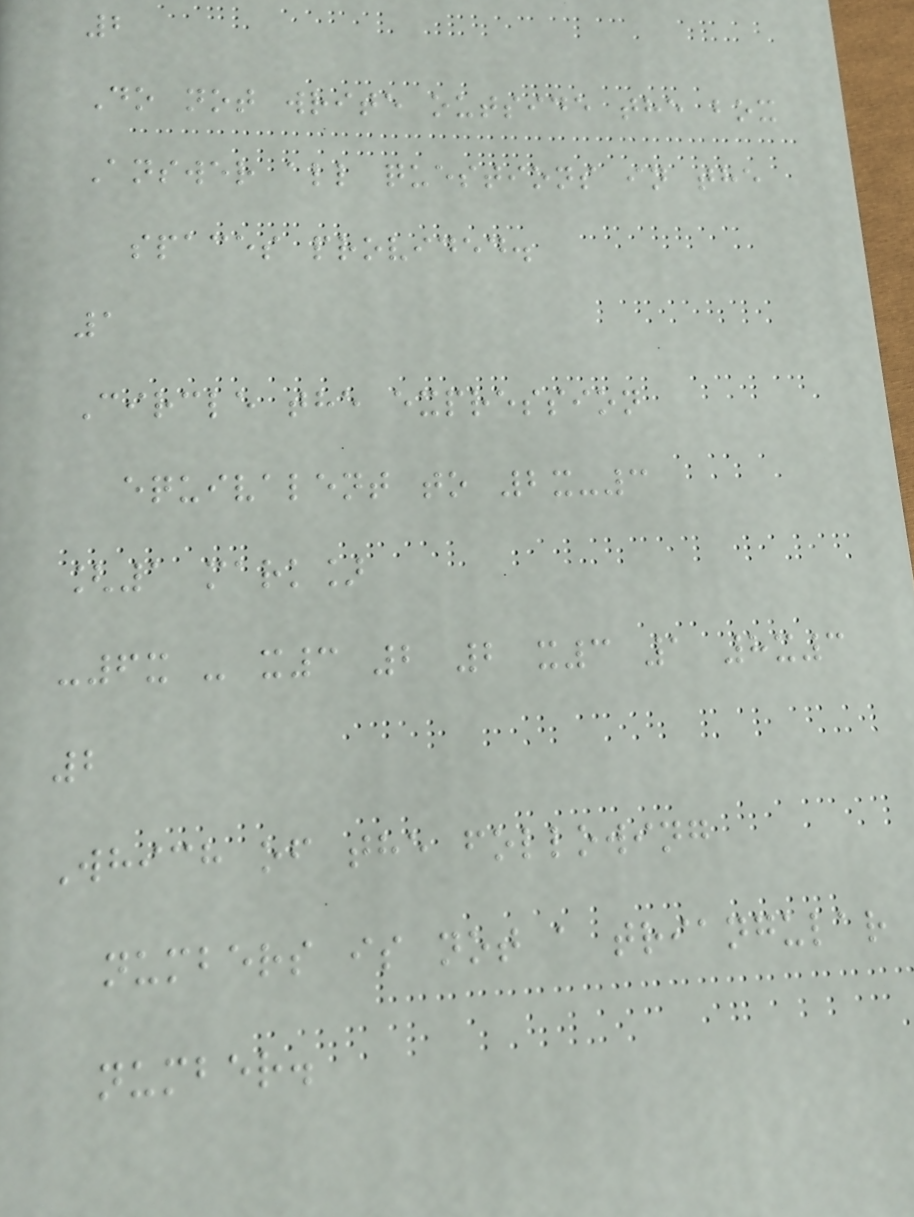2
Do not write outside the box
Answer all questions in the
spaces provided.
1
Circle the expression
equivalent to 2x-3
[1 mark]
-6x - x3 2 2 x3 1 8x3
2
Which of the following
numbers is not a triangular
number.
